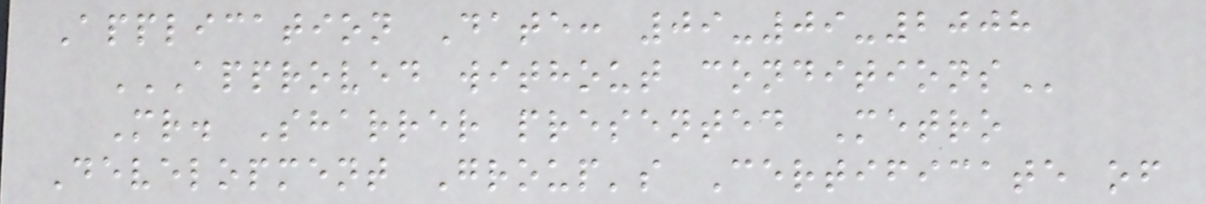Application Date: 09-09-2008
APPROVED WITHOUT CONDITIONS
Mr. Sharrer presented Metro
Development Group's Certificate of
